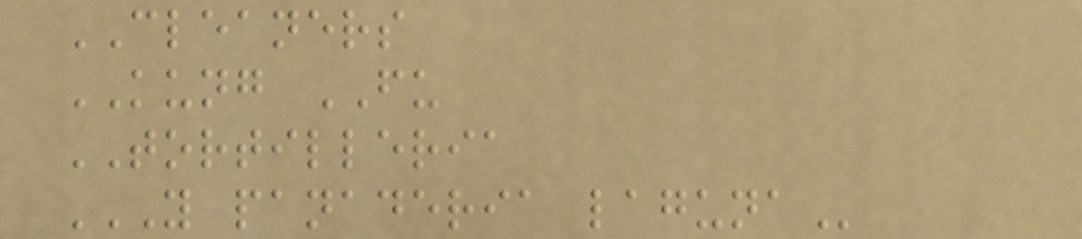CLEANERS
KUNG FU
TORTILLERIA
Y PANADERIA LAGUNA
